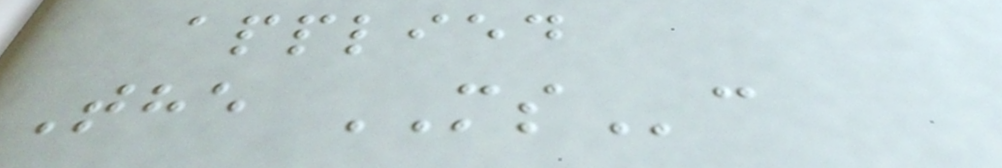applied
The MSc
